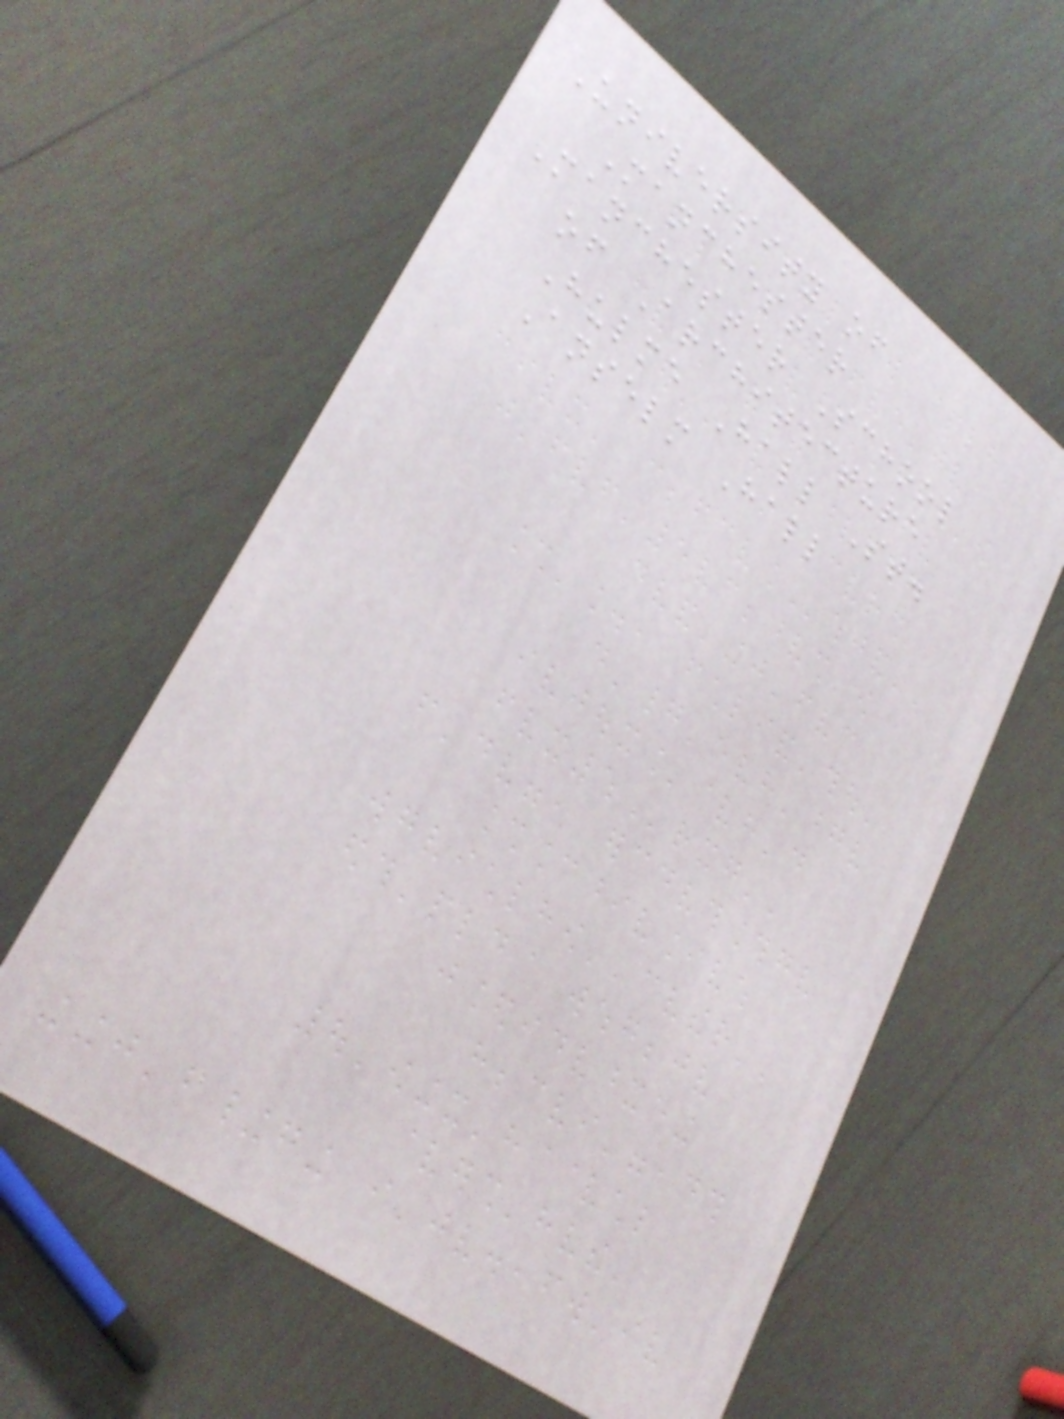University of
Manchester
Manchester School
of Architecture
Hulme Hall St.
Anselm Hall
